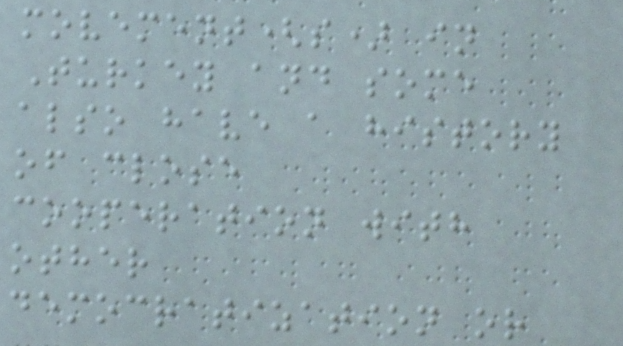movement(s) in
Turkey and some
also have a history
of close
cooperation with
other
democratization or
